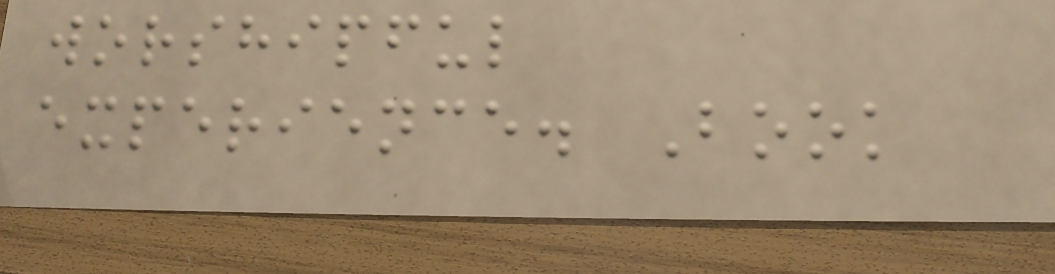worshipful
experience. Book
